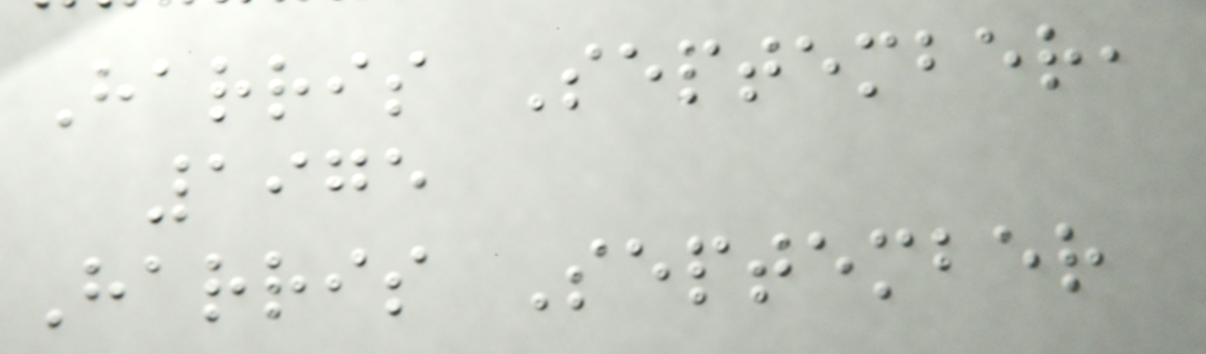Harris September,
1975
Harris September
